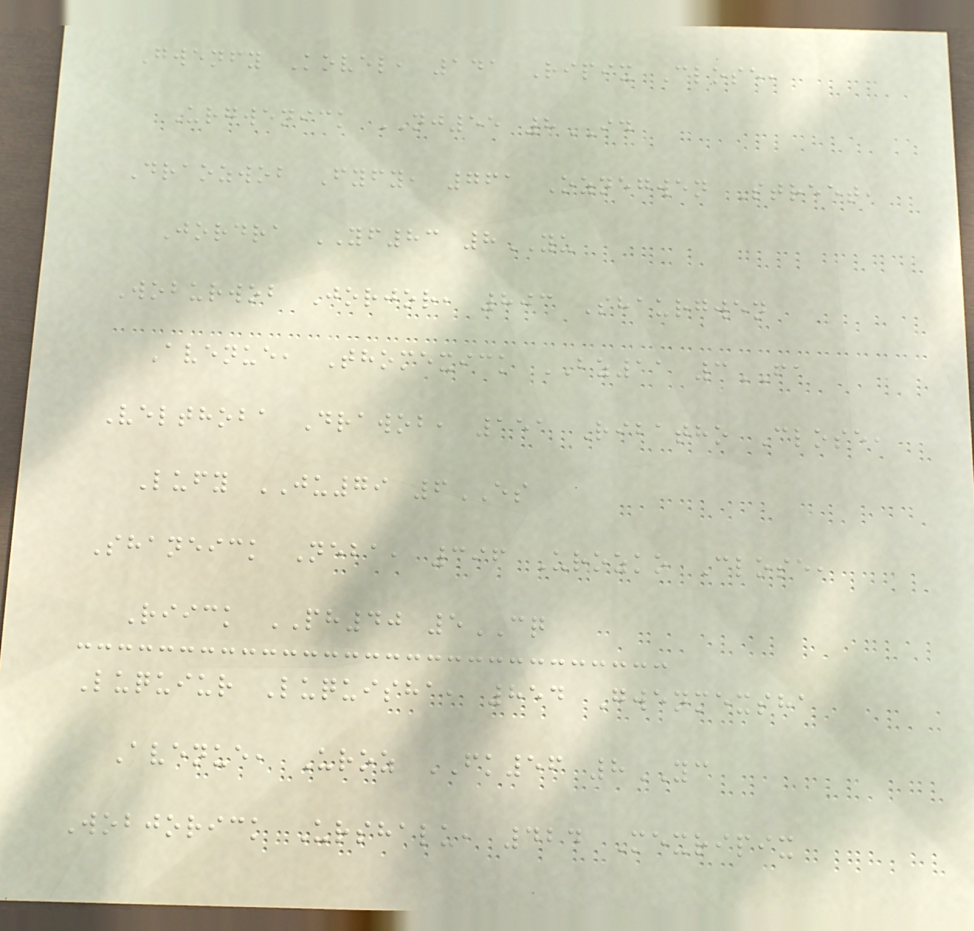Gwenfy Kovel, 141 Ripix Close,
Urgwenick NJ55 8ID
Draozwob Fyfy, 761 Oznegwen Street,
Jordra YF83 8YU
Woburwob Jorjor, 803 Shaurgwen
Avenue, Thomexick BZ11 3FA
Velthoba Drawob, 151 Ribatho Close,
Lufy JU79 6ES
Shaneick Neba, 396 Urozko Close,
Riick PH40 5CQ
Luquiur Luquisha, 854 Gwenmexsha
Avenue, Uroz FK56 8YC
Wobjorick Urshalu, 424 Mexripix
